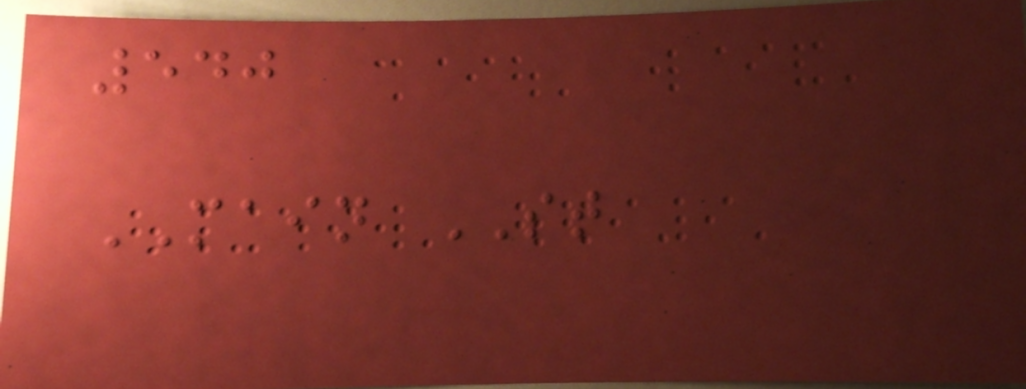540
MAIN ST
